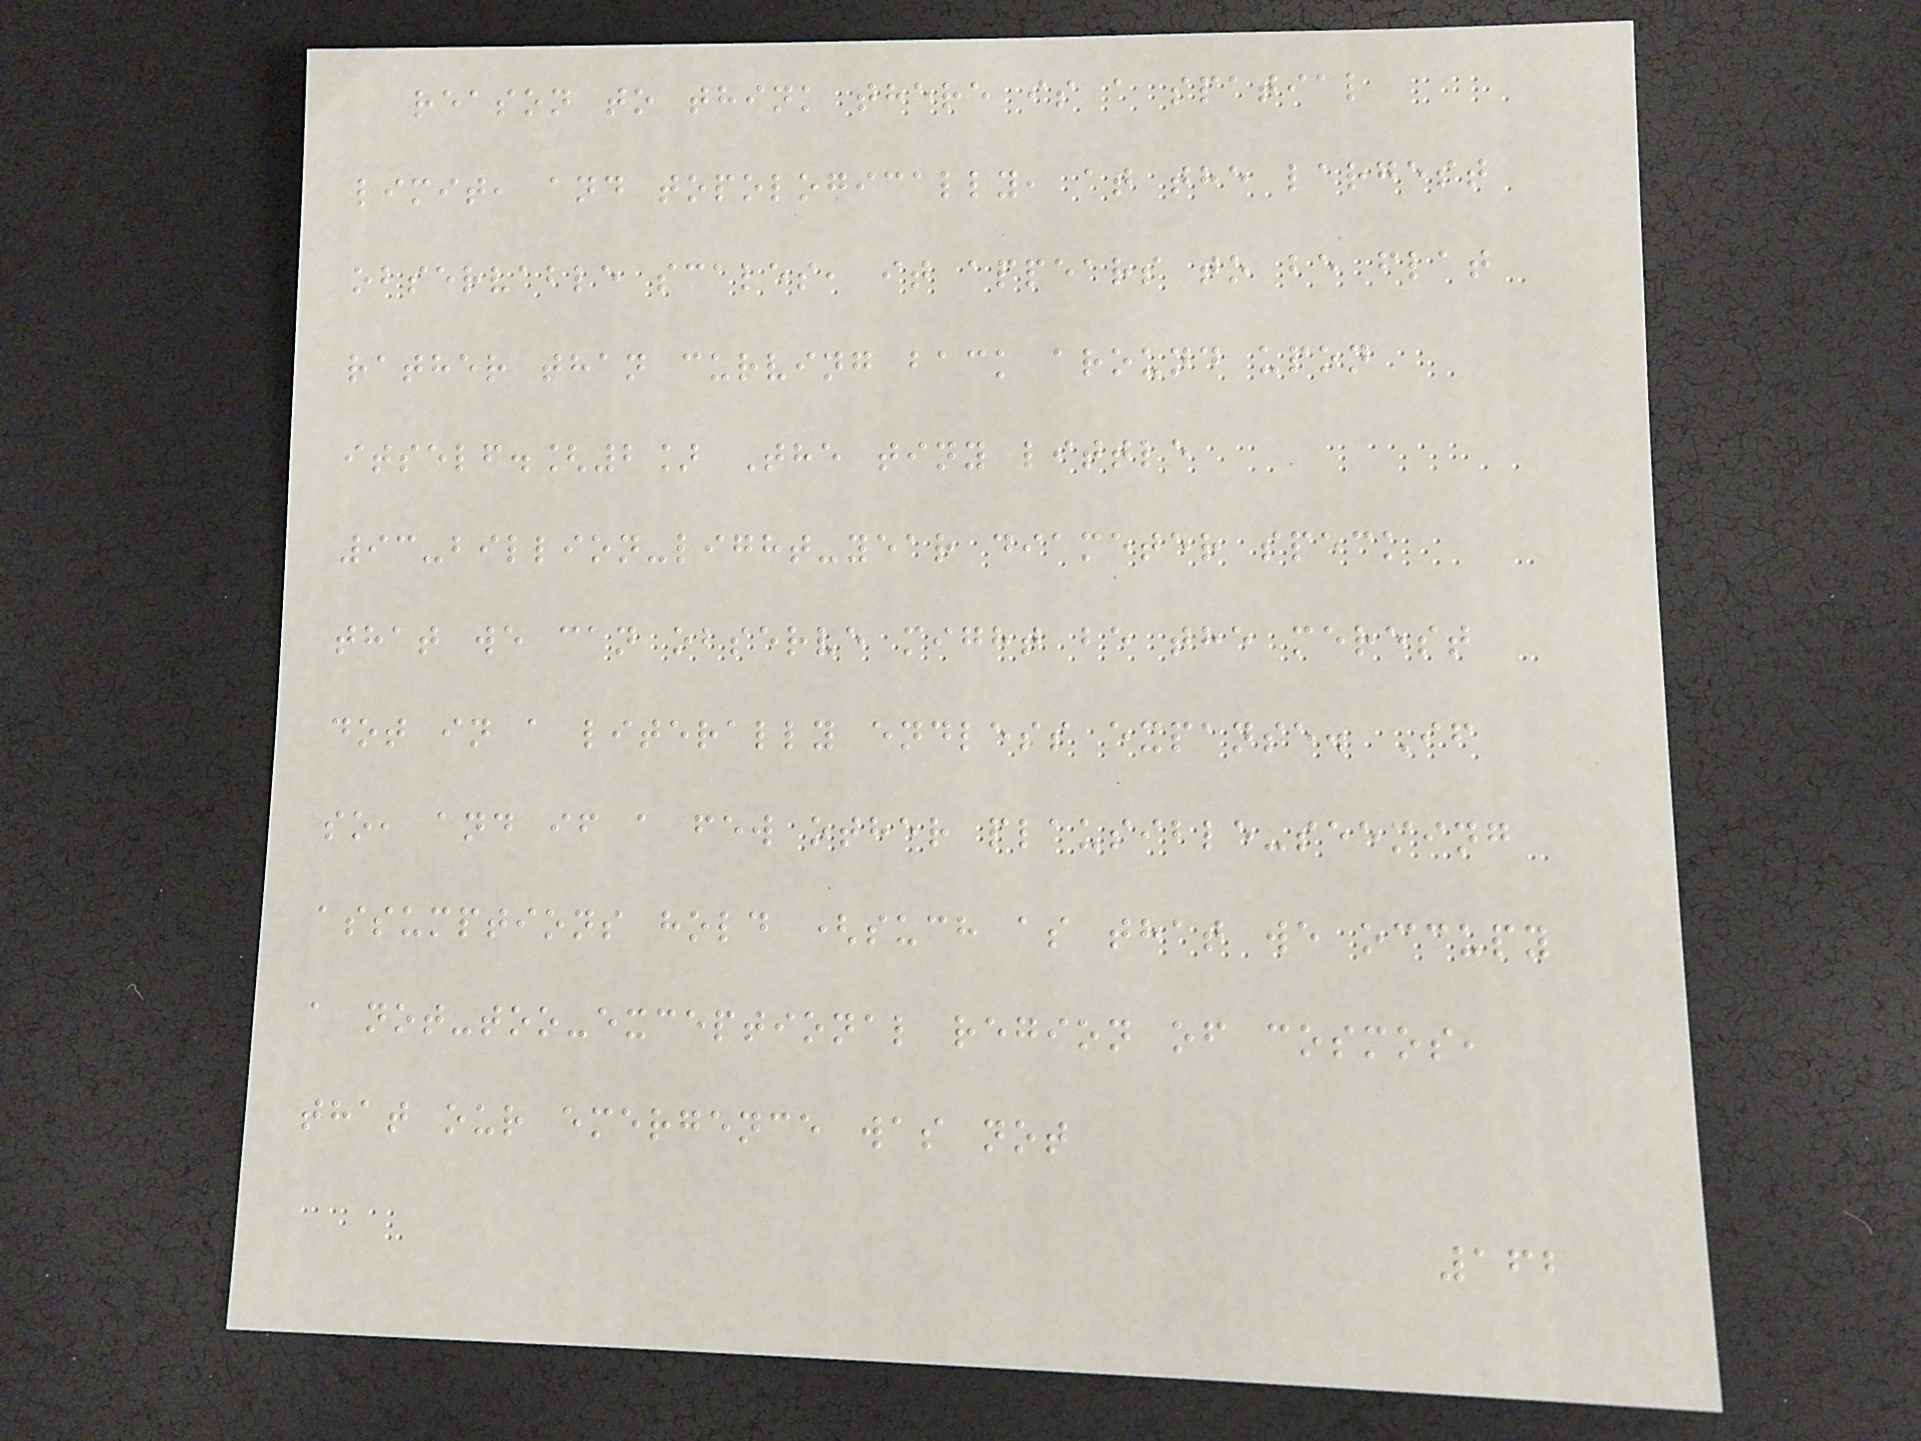reason to think there is a spatial
limit, and topologically, at the largest
observable scales, it appears to be flat
rather than curving back around upon
itself.[2] The tiny little
93-billion-light-year diameter speck
that we can observe might be the merest
dot in a literally endless expanse. If
so, and if a few other plausible-seeming
assumptions hold (such as that we occupy
a not-too-exceptional region of cosmos,
that our emergence was not
162
